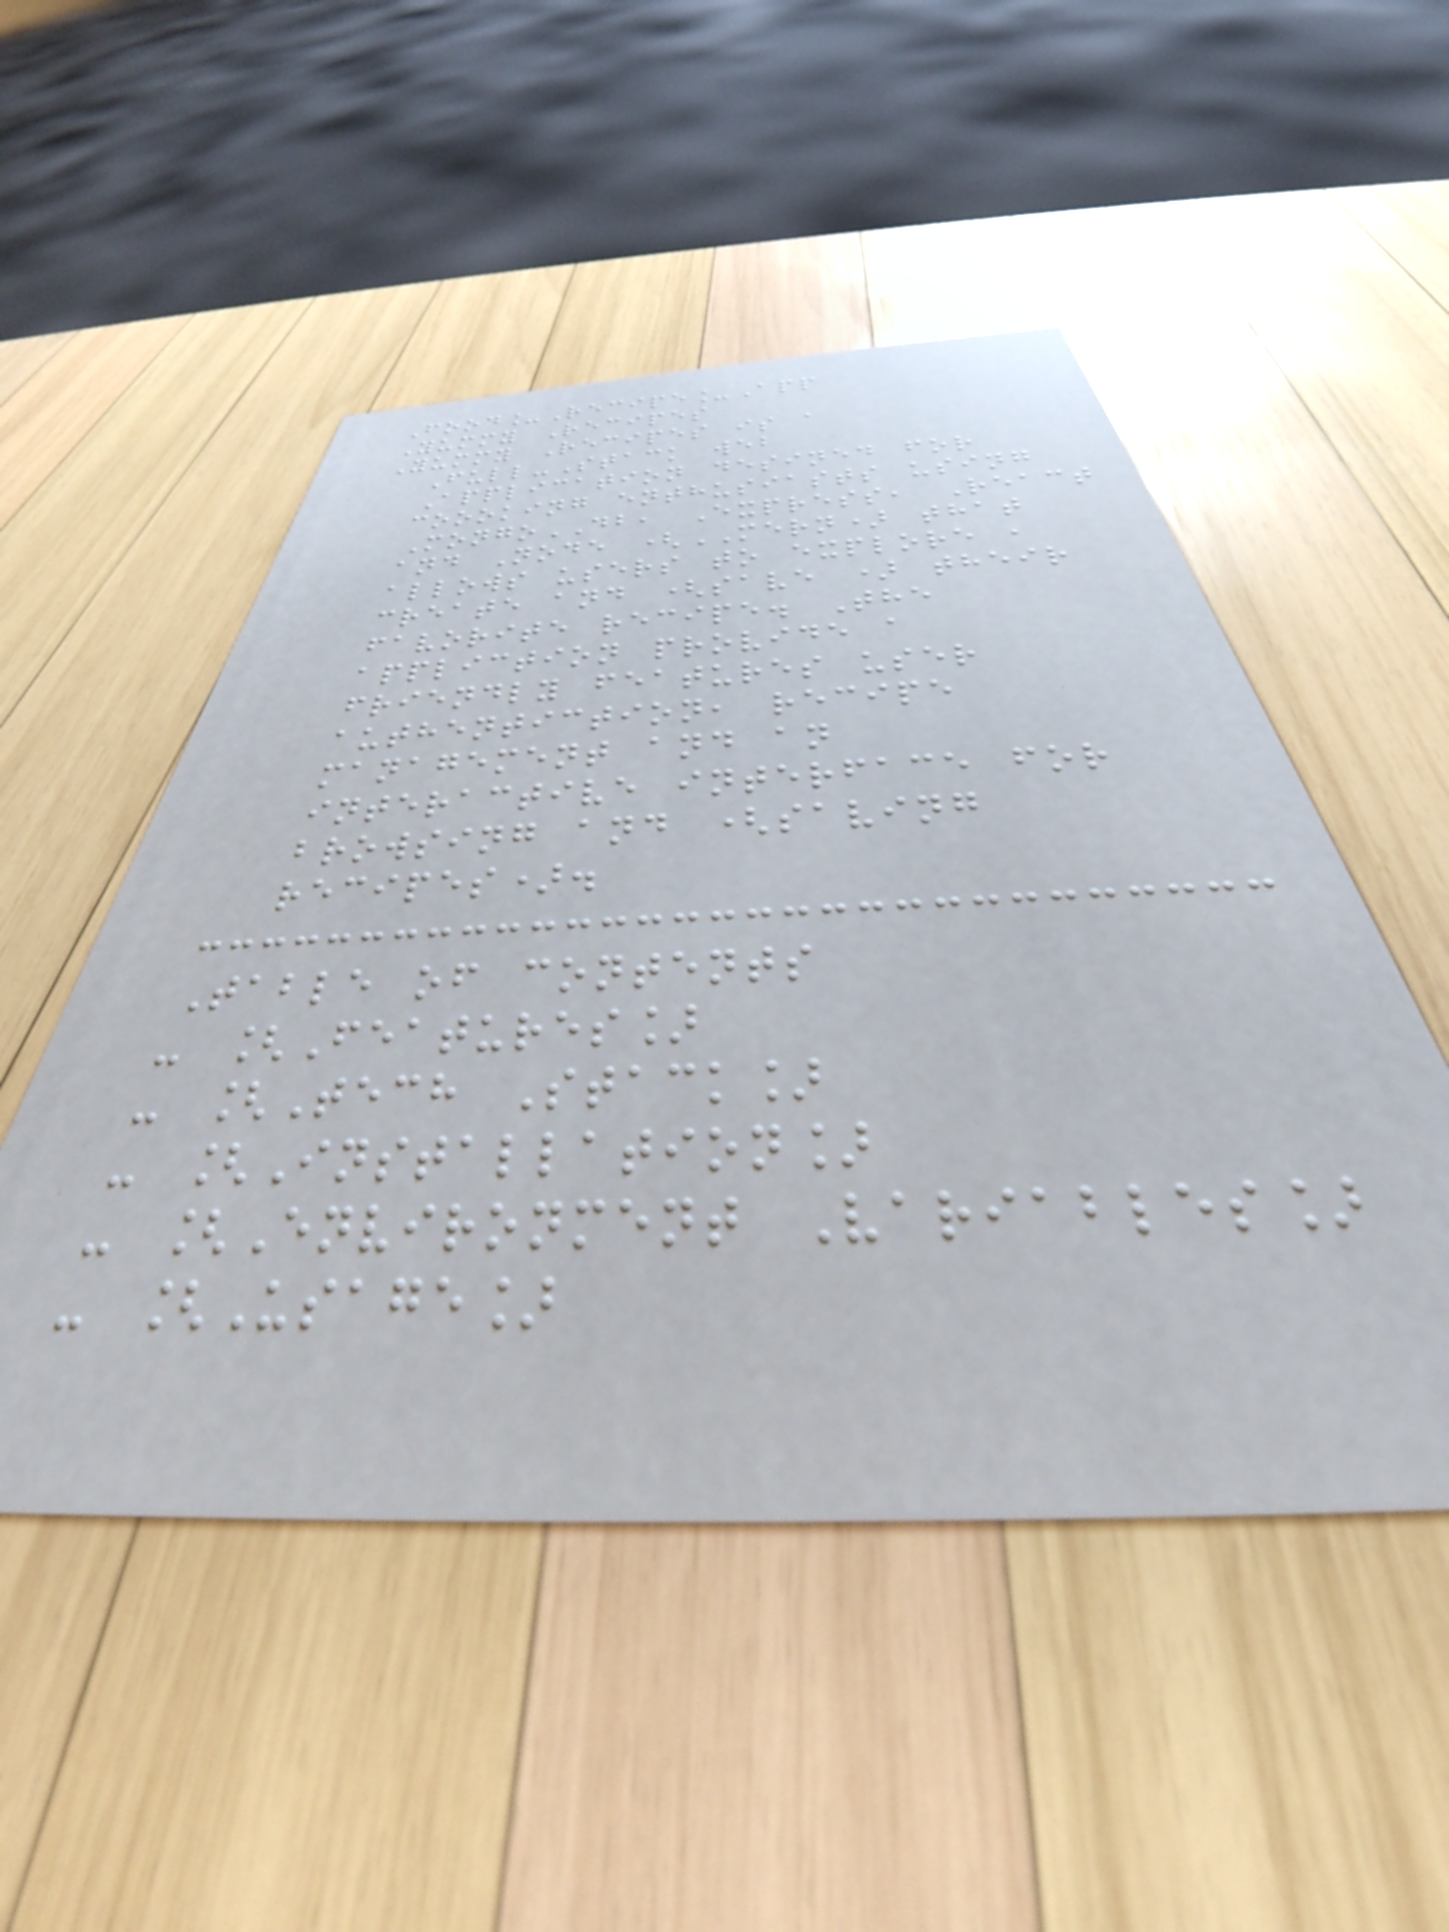Food_Recipe_App
Yummy Recipes
Yummy Recipes is a
Full-Stack web
Application desined for
coooking enthusiasts using
MongoDB, Express, React
and Node (MERN) that
allows users to explore ,
create and (save ) their
favorite recipe. The
appliction provide a
friendly features user
authentiction, recipe
management and an
interactive interface for
browsing and (saving
recipes).
Table of contents
- [Features]
- [Tech Stack]
- [Installation]
- [Environment Variables]
- [Usage]
